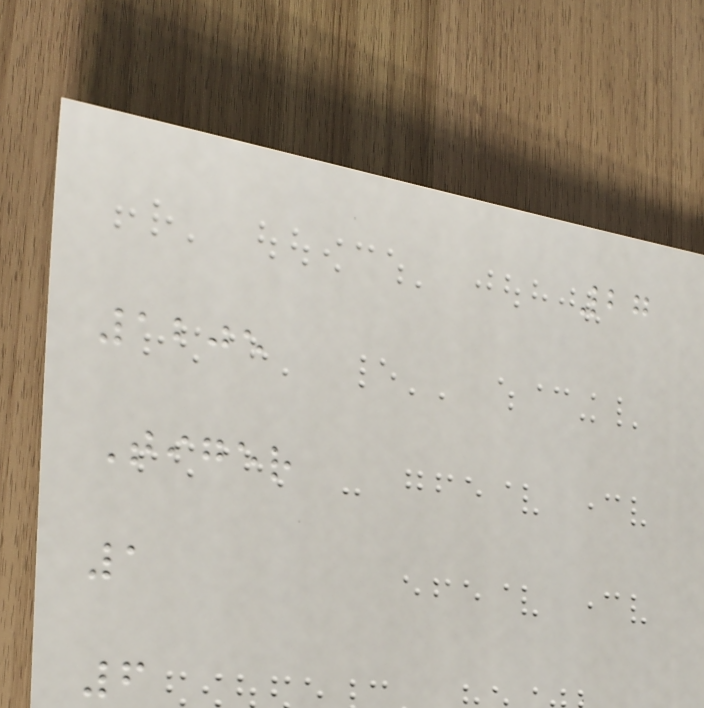27
1205
Tiger
1
6
